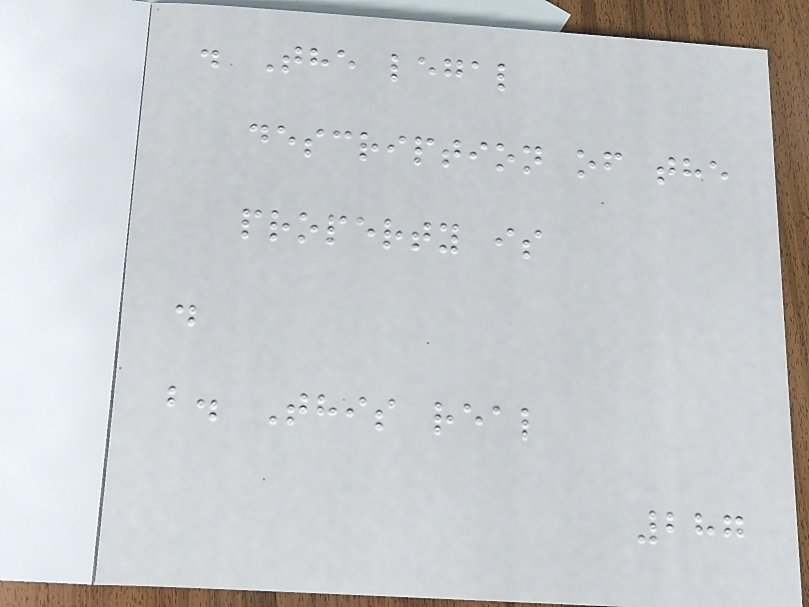. The legal
description of the
property is
.
b. This real
287
